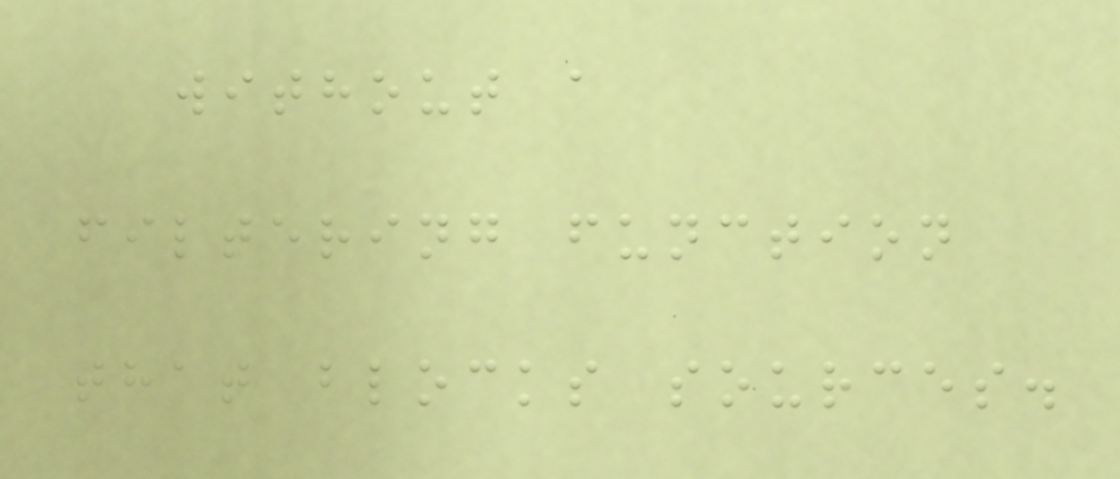without a
filtering function
that blocks sources.
